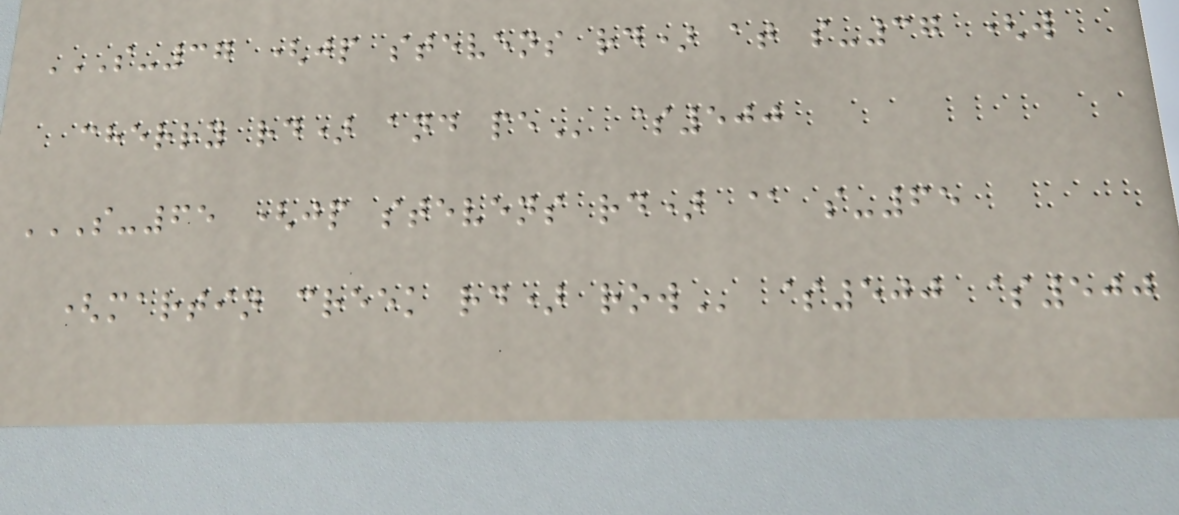S-37 (JP STEVENS RD) AT S-37 (W
CHERRY RD) AND PE $500
S-65 (JP STEVENS RD) @ S-65
(MARTIN CREEK RD) ROW $500 $500
